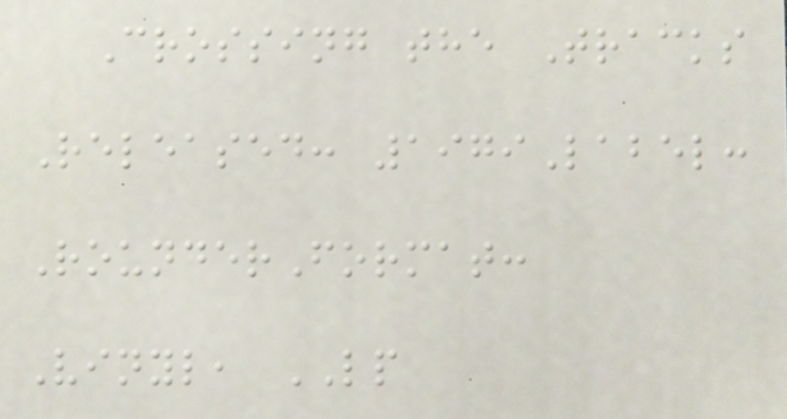Crossing the Tracks
Released: 1979Label:
RounderFormat:
Vinyl, LP
